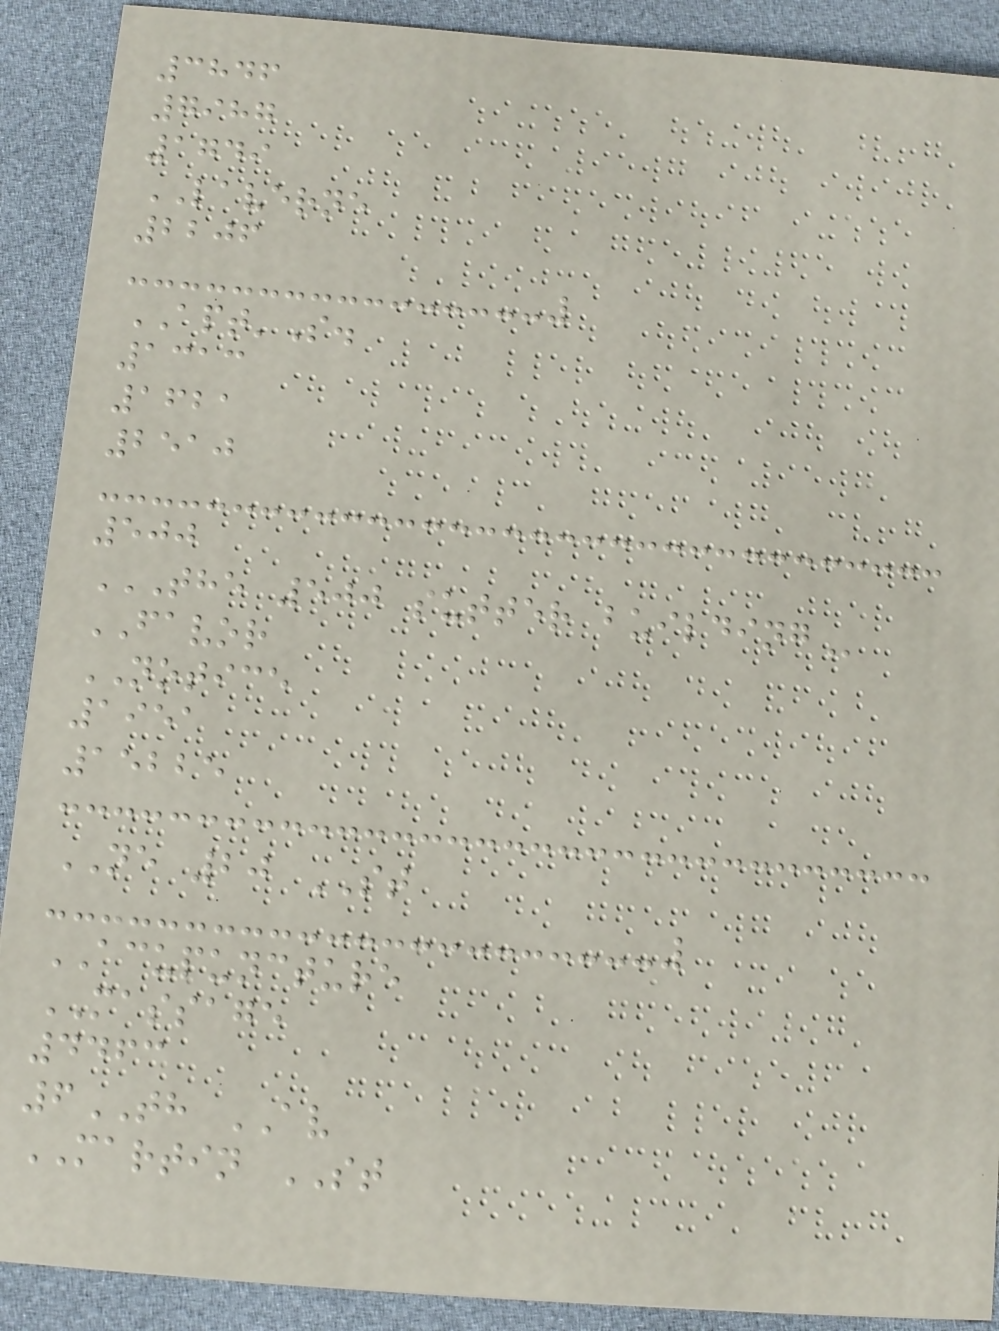3846
7987
1749
LAVERNE
2206
APT'S.
1313
1621
2510
500
THE 500 SUTTER BUILDING
FAVOR
NOTICE
1951
15225
NE 20 ST
ACUPUNCTURE
MASSAGE
4463
6TH AV
MARTIN ST
